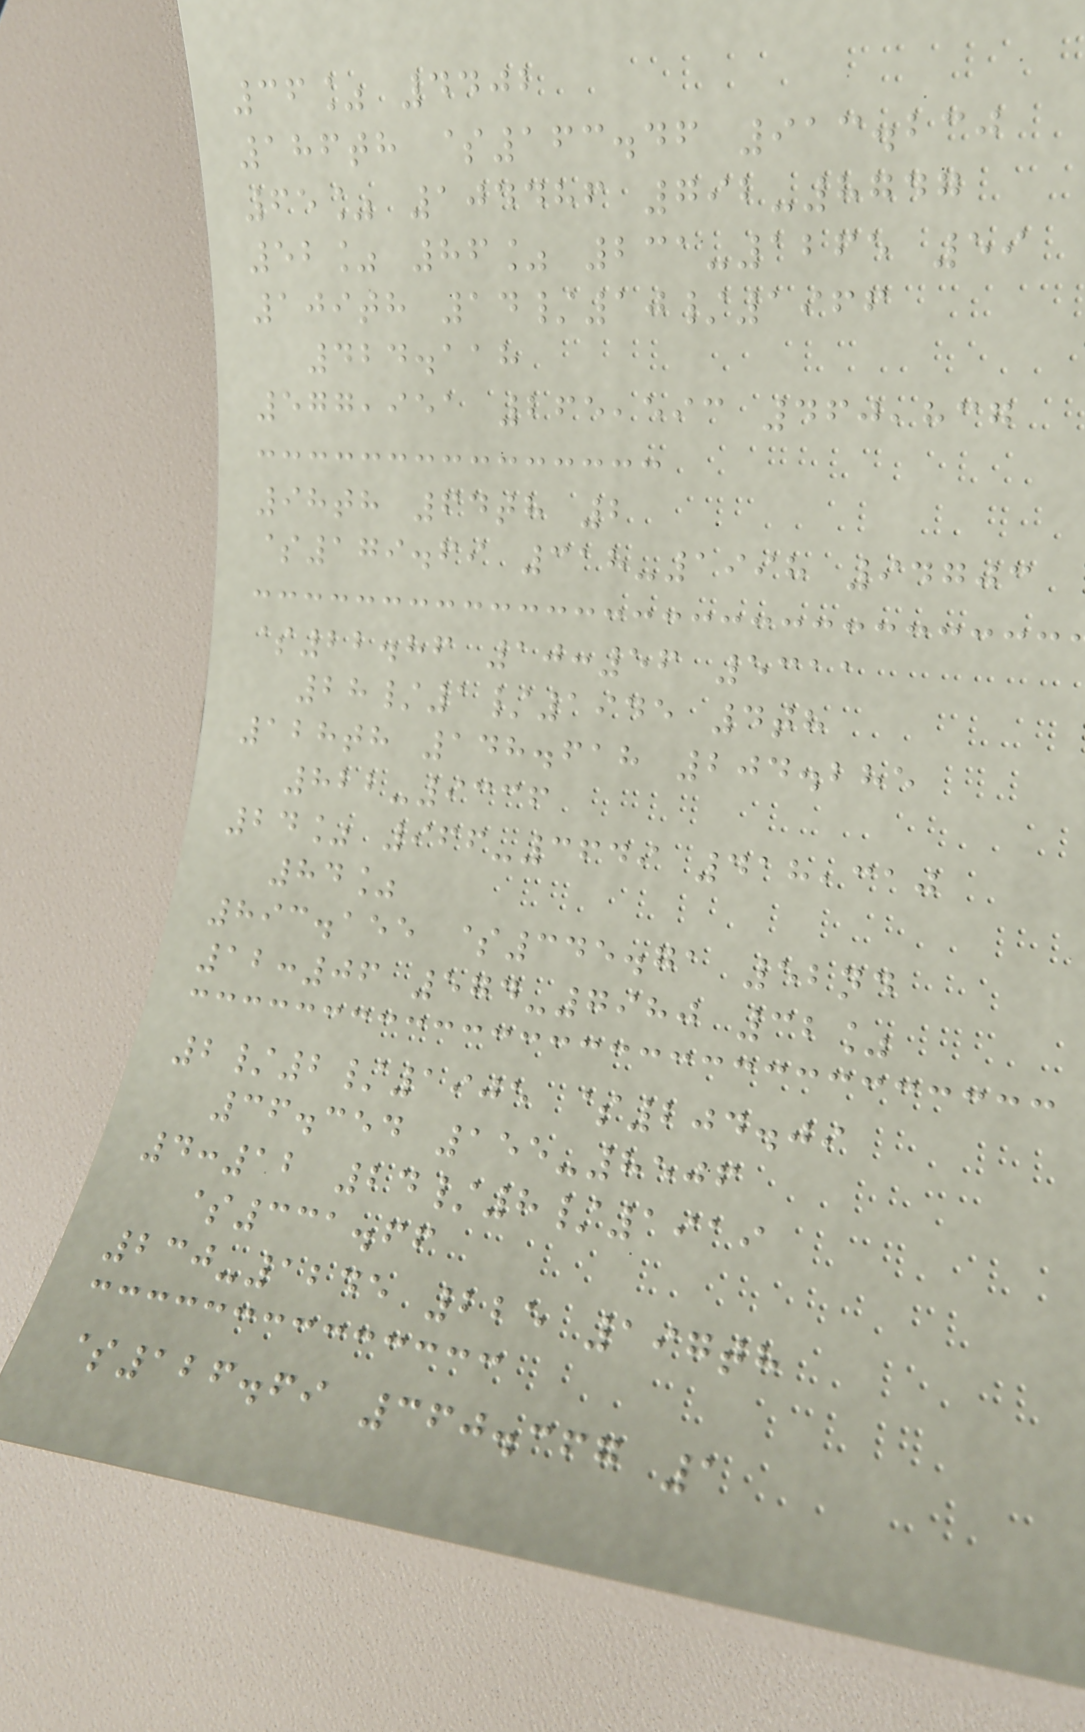36% 4402
186th $163.46 913.230
65% 104486 792-8747
52% 86% 231-1265 59
109th 14/10/1966
424.118
577,951 265,593 460,837
98th 64th 2
$179.69 318-1998 94703
$22.86 10:56 5311
28/1/1945 4th
128th 148.618 204.285
822-9336
24% 966-3649 418,310
84%
893.155 $345.71 52nd
12:06 574-7980 32%
2/2/1905 $204.09
36.354 155-8506
4:12 24/8/1919
$331.66
230-1245 225 197th
$126.69 360.367 1
